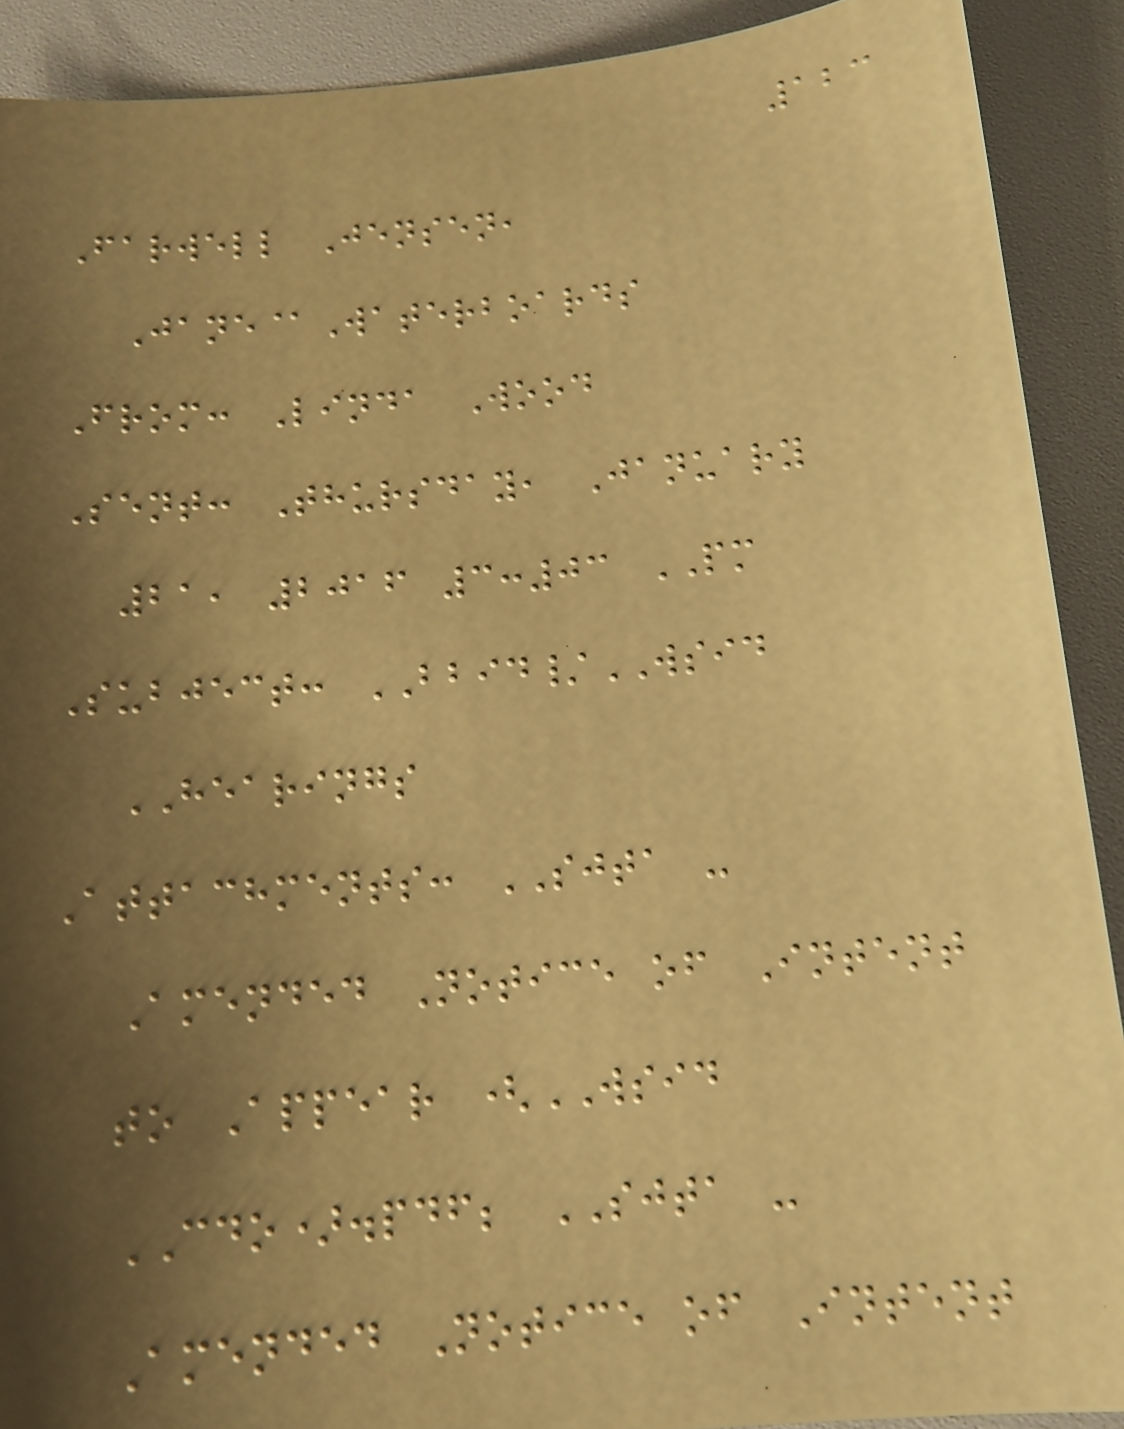123
Farwell Jensen,
Jane@Waterboards
From: Linda Wood
Sent: Thursday, January
21, 2016 3:03 PM
Subject: BBID/WSID
HEARINGS
Attachments: SJTA -
Amended Notice of Intent
to Appear (WSID
CDO).pdf; SJTA -
Amended Notice of Intent
